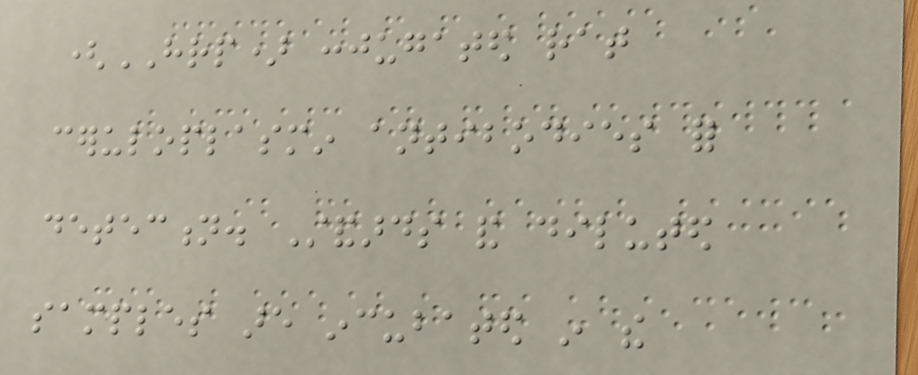(HRP) conjugated rat
ceruloplasmin antibodies for
detection. Standards and diluted
samples are incubated in the
